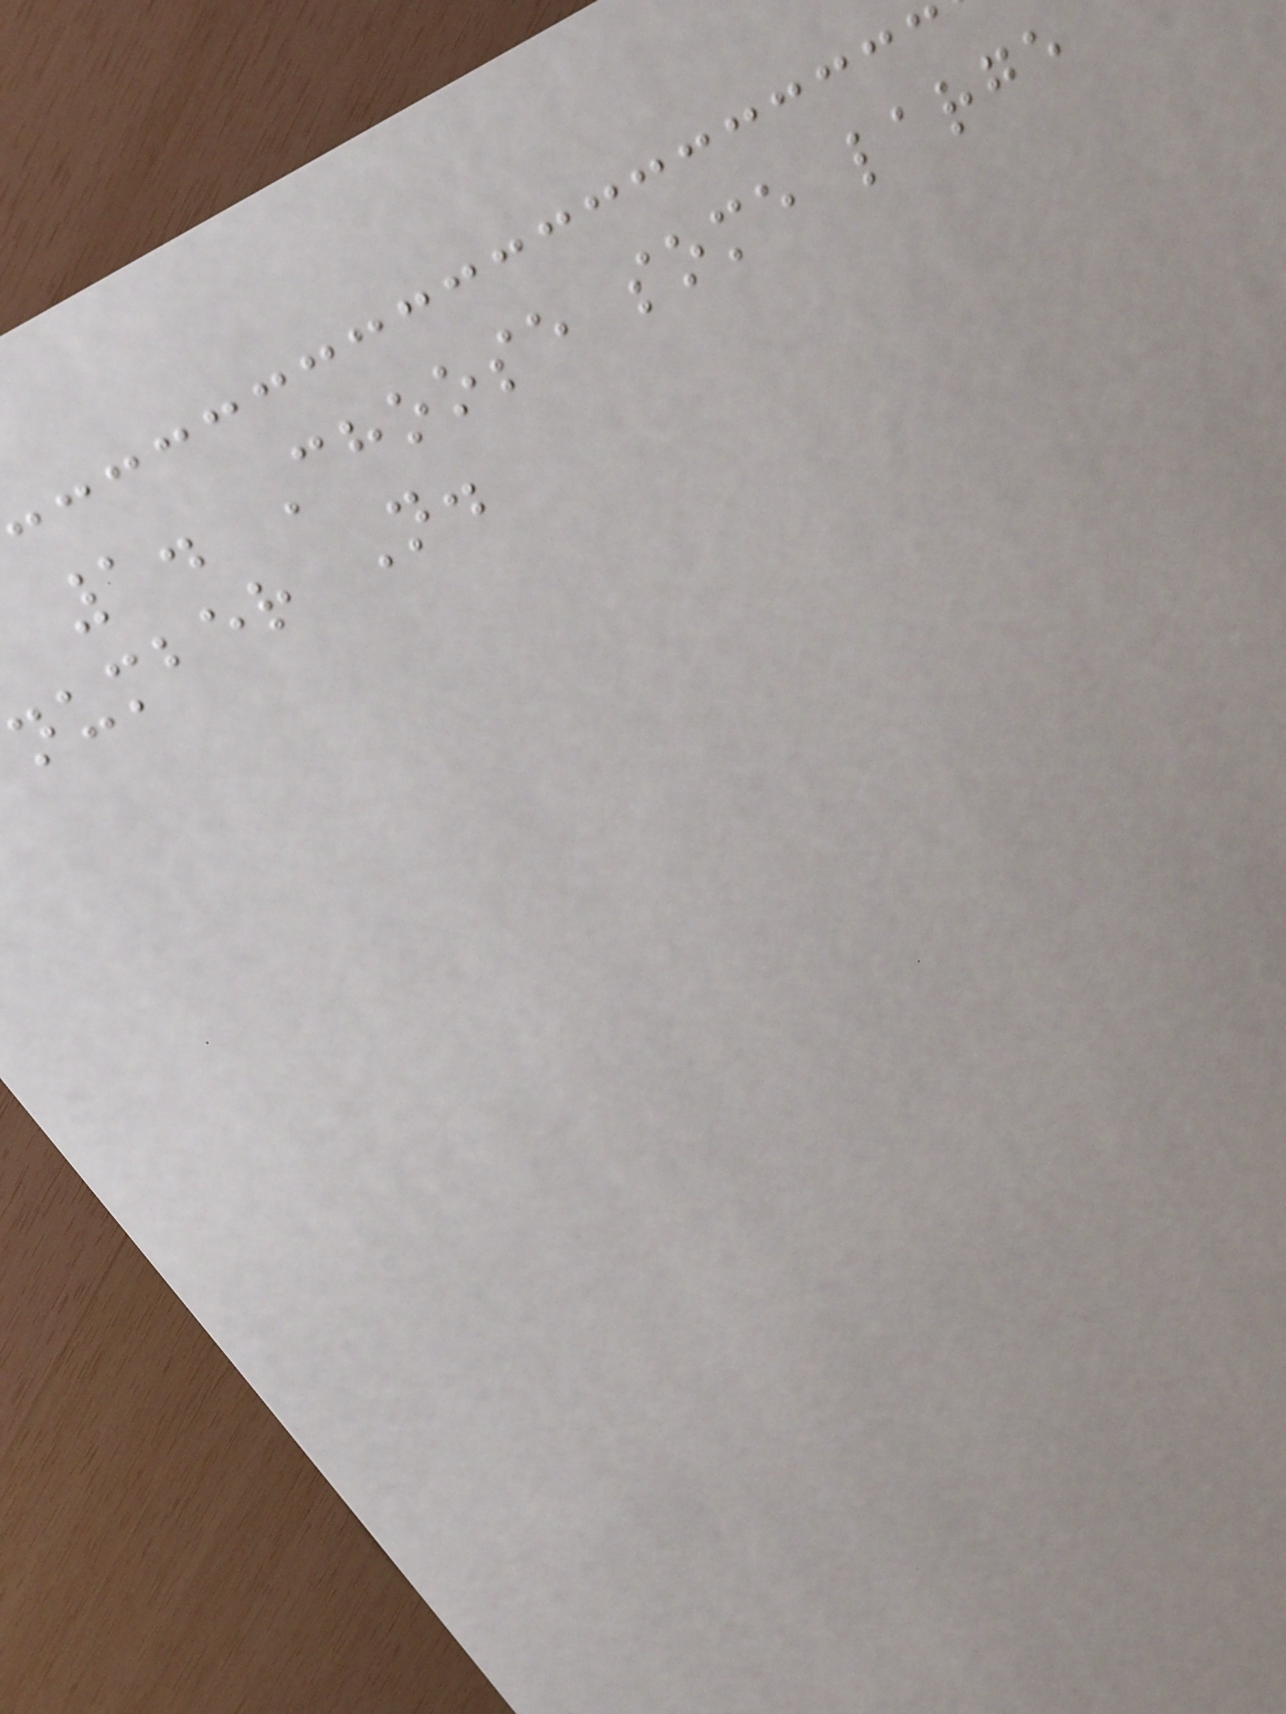1. Choose some large
number N.
